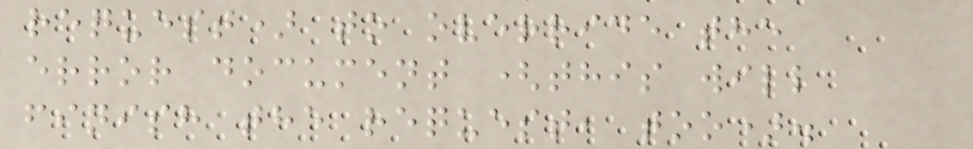request) to override the
error document (this will
finish the request, too).
